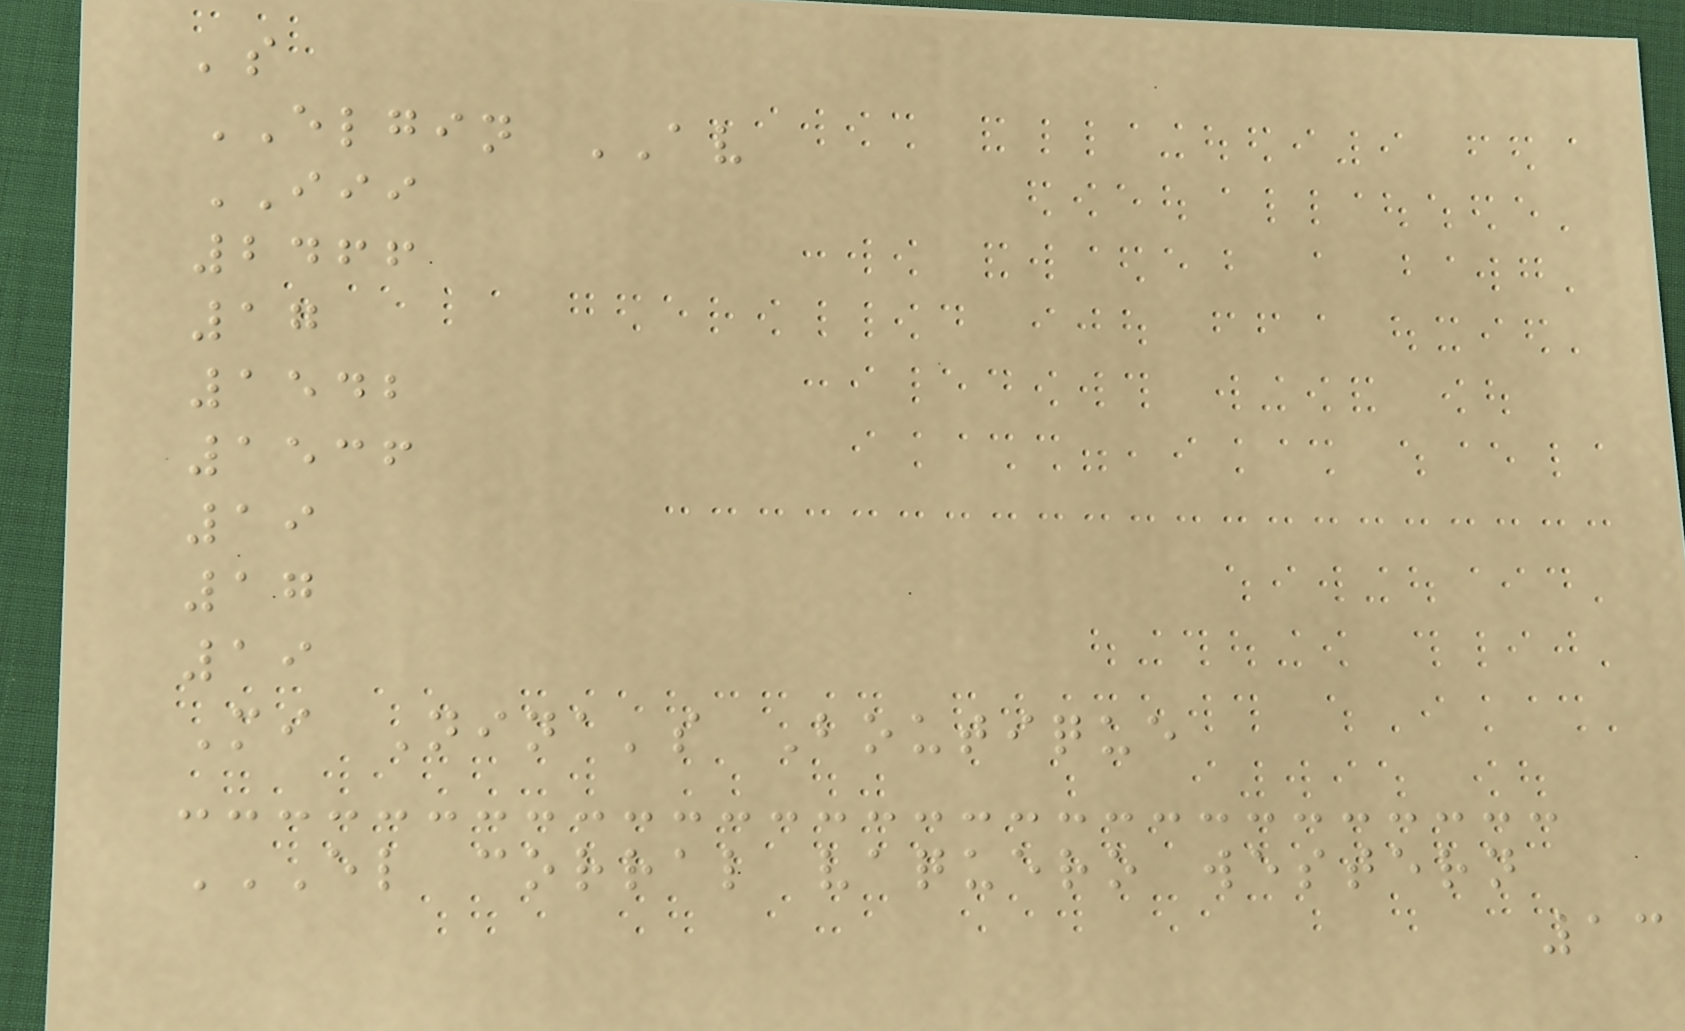's
ELGIN AV
III
2466
17
1542
1536
19
17
19
Mi Nina's Boutique
EL CORRAL VAQUERO WESTERN
13
